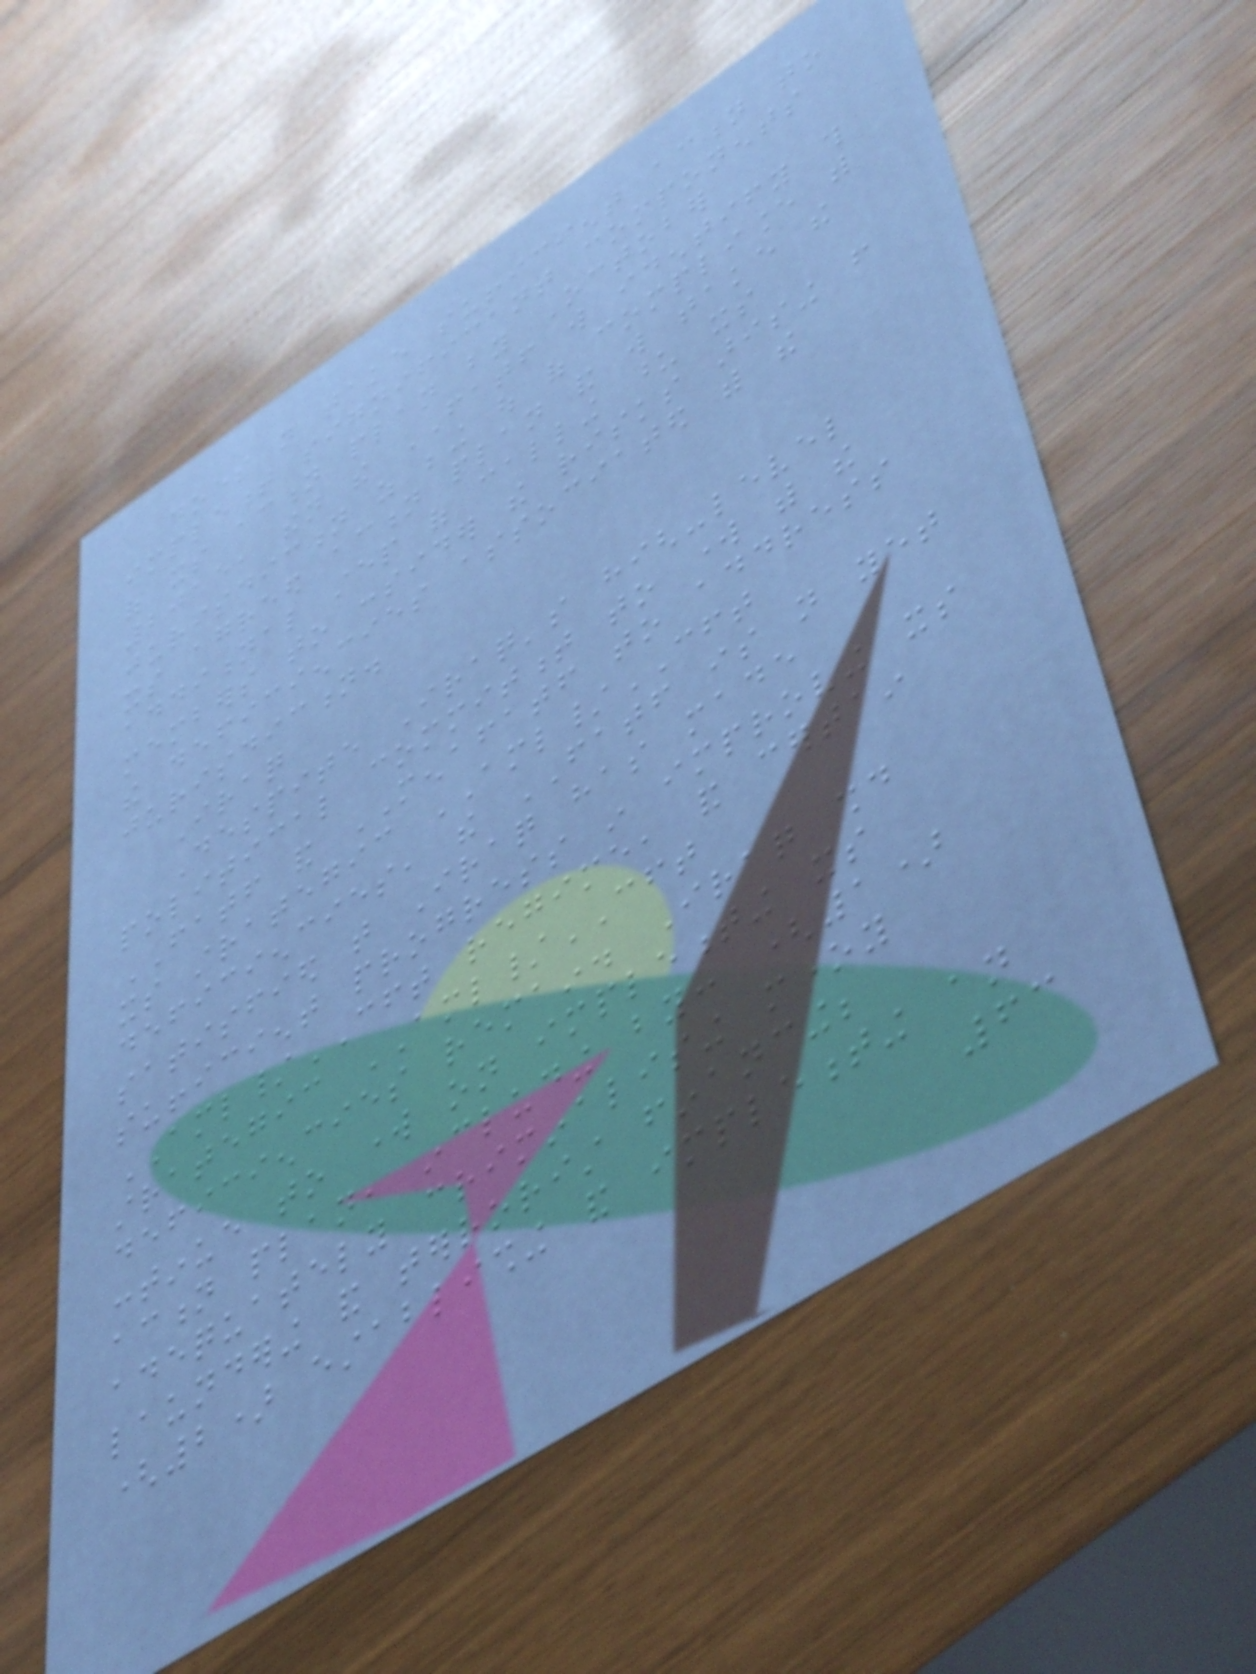does not take sufficient action to
implement significant components
of its action plan by October
2015, then the FATF will identify this
jurisdiction as being out of compliance with
its agreed action plan and will take the
additional step of calling upon its
members to consider the risks arising from
the deficiencies associated with the
jurisdiction.
Iraq
Despite Iraq's high-level
political commitment to work with the
FATF and MENAFATF to address
its strategic AML/CFT
deficiencies, the FATF is not yet
satisfied that Iraq has made
sufficient progress in improving its
AML/CFT regime, and certain
strategic AML/CFT
deficiencies remain. Iraq should
continue to work on implementing its
action plan, including by: (1)
adequately criminalising money
laundering and terrorist financing;
(2) establishing and implementing an
63
